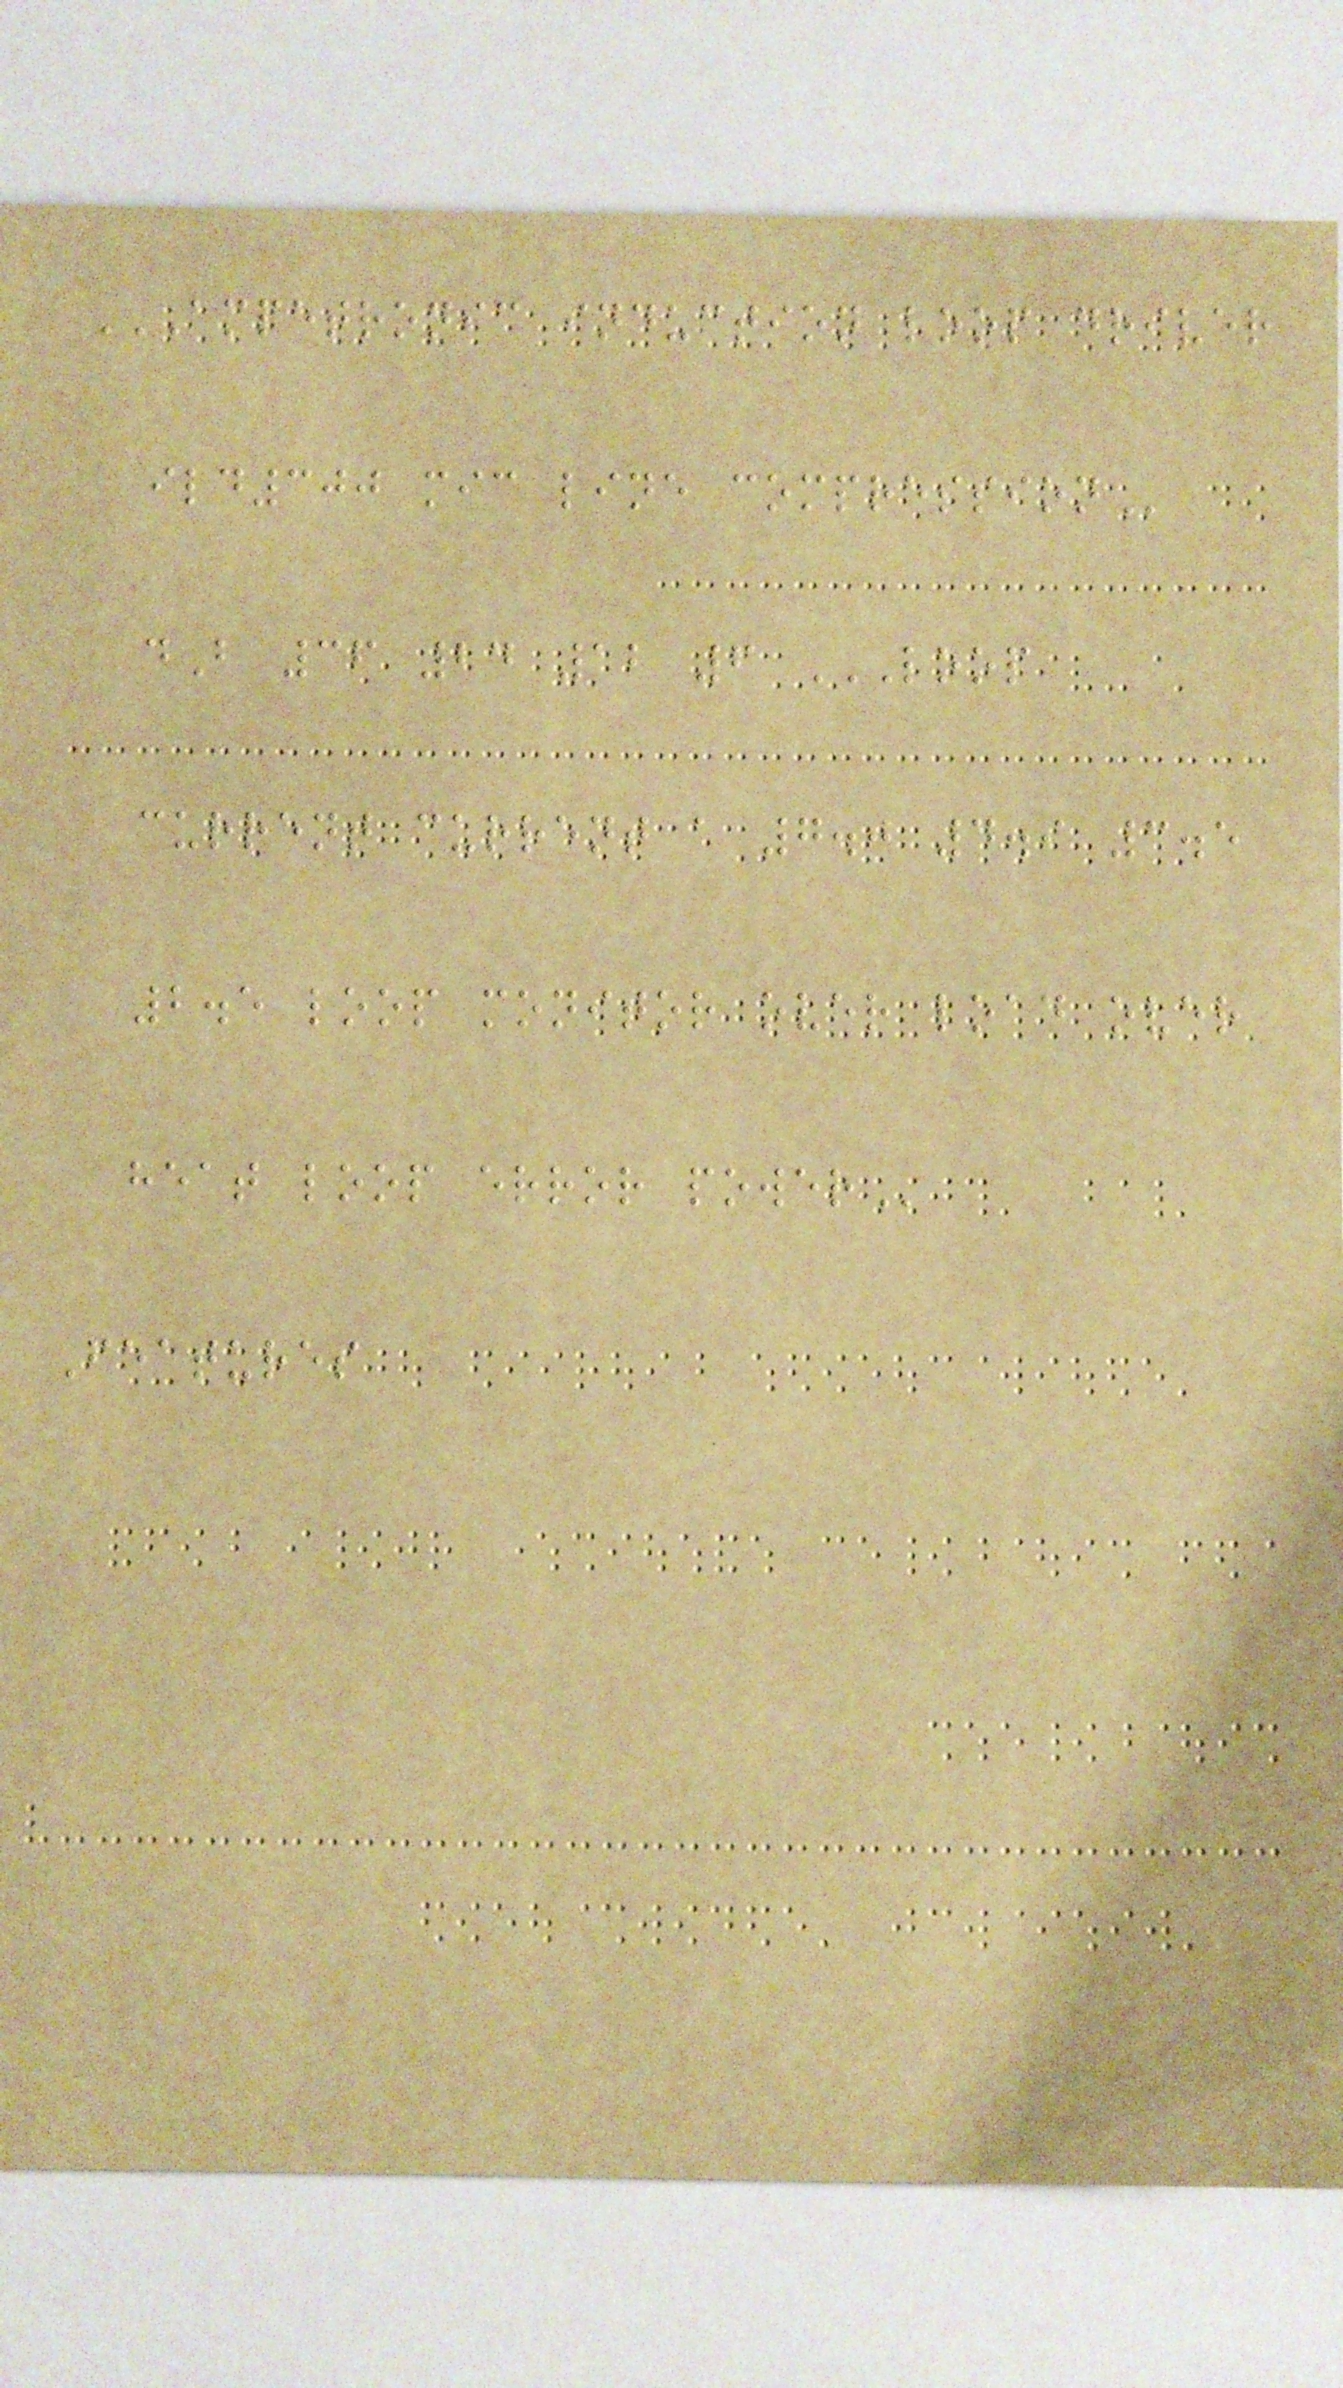AMPETRONIC INDUCTION LOOP DRIVER
ILD300 MIC LINE COMPRESSION
dB 36 24 12 6 LOOP
CURRENT CURRENT A 7.0 4.9 3.5
2.5 LOOP MONITOR OVER LOAD OVER
HEAT LOOP ERROR POWER
Features
